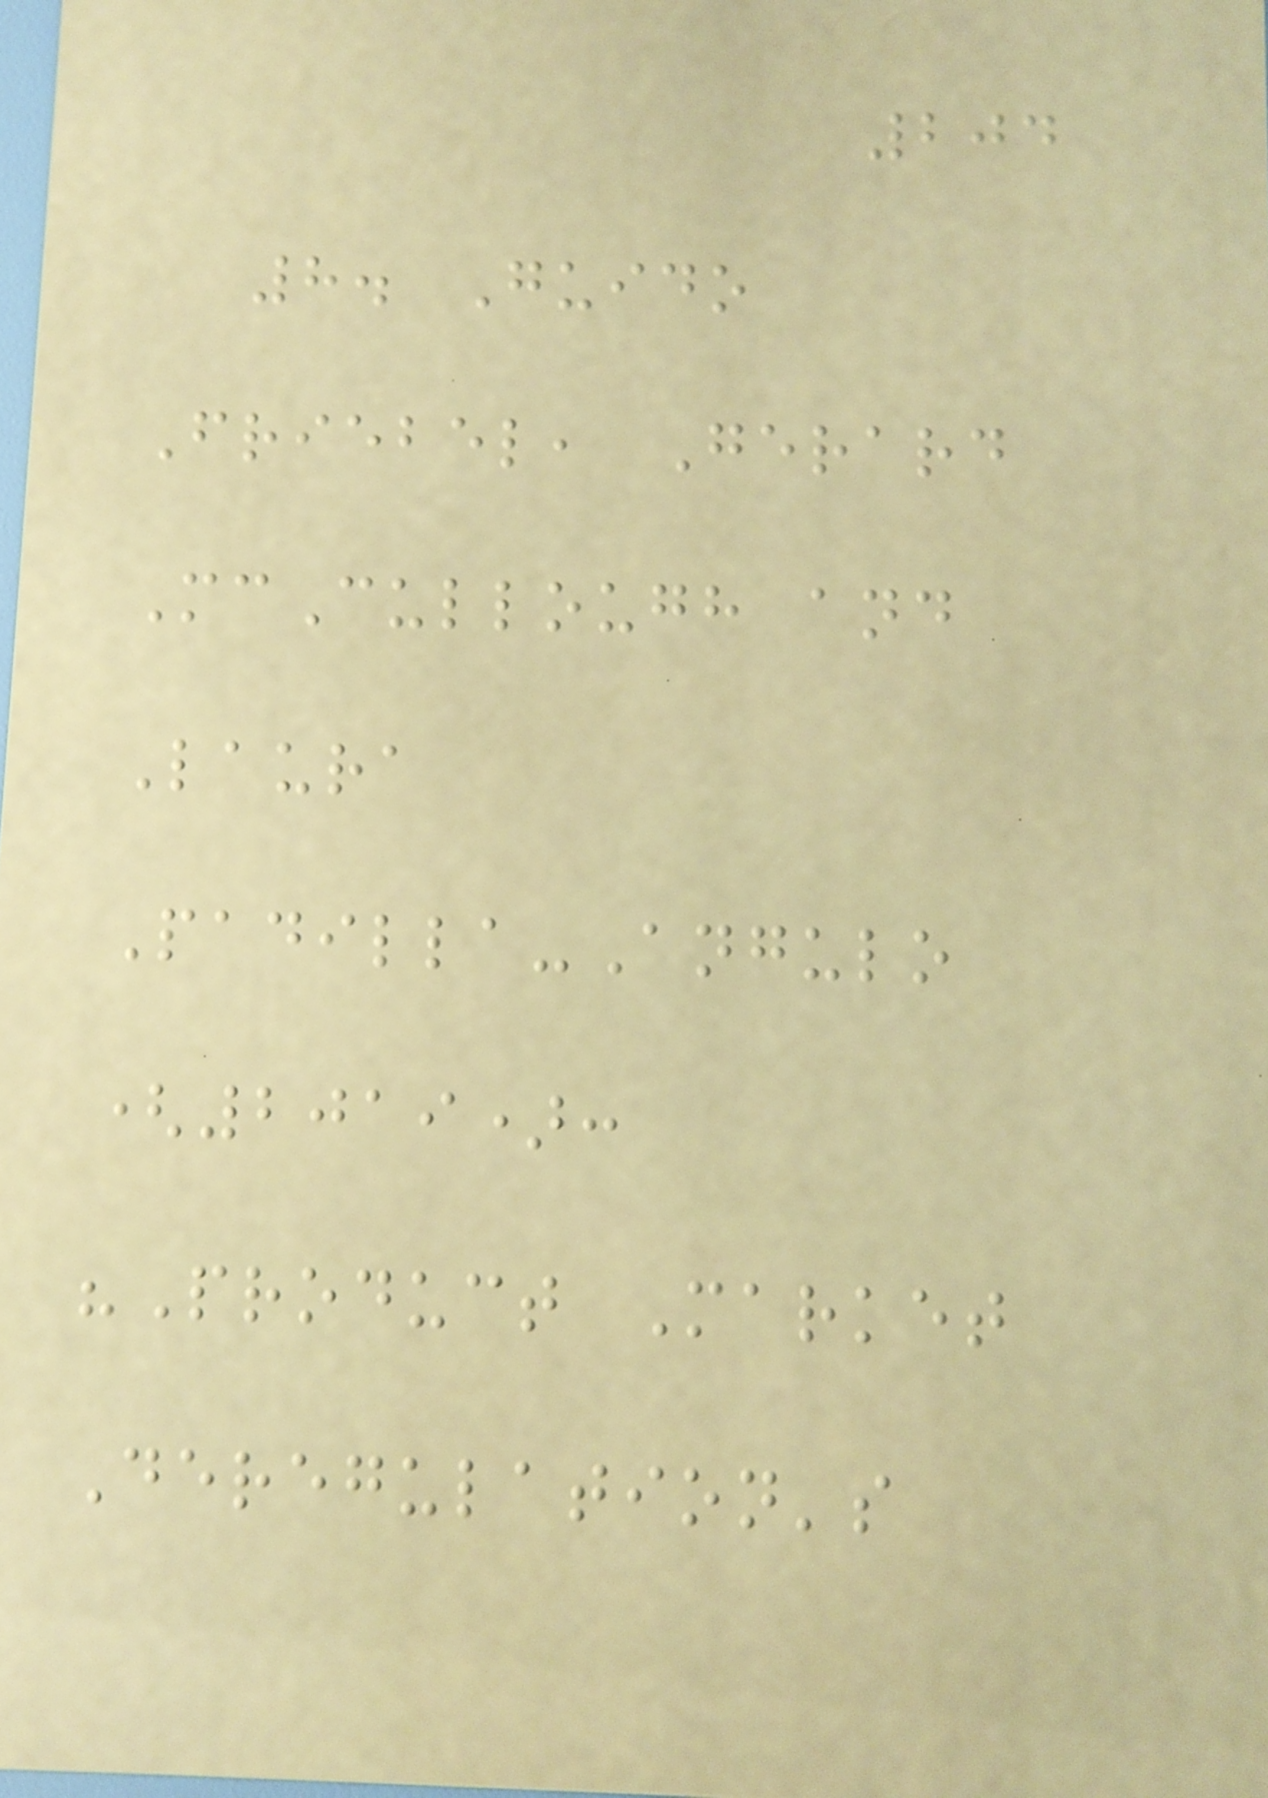204
8. Guido
Friebel, Gerard
McCullough and
Laura
Padilla-Angulo
(2019):
"Product Market
Deregulation's
